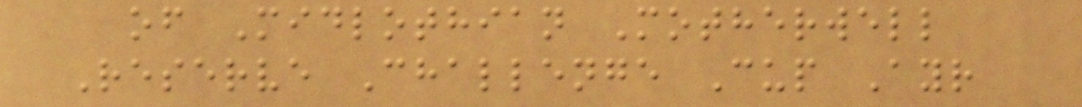of Midlothian Motherwell
Reserve Challenge Cup Ayr
